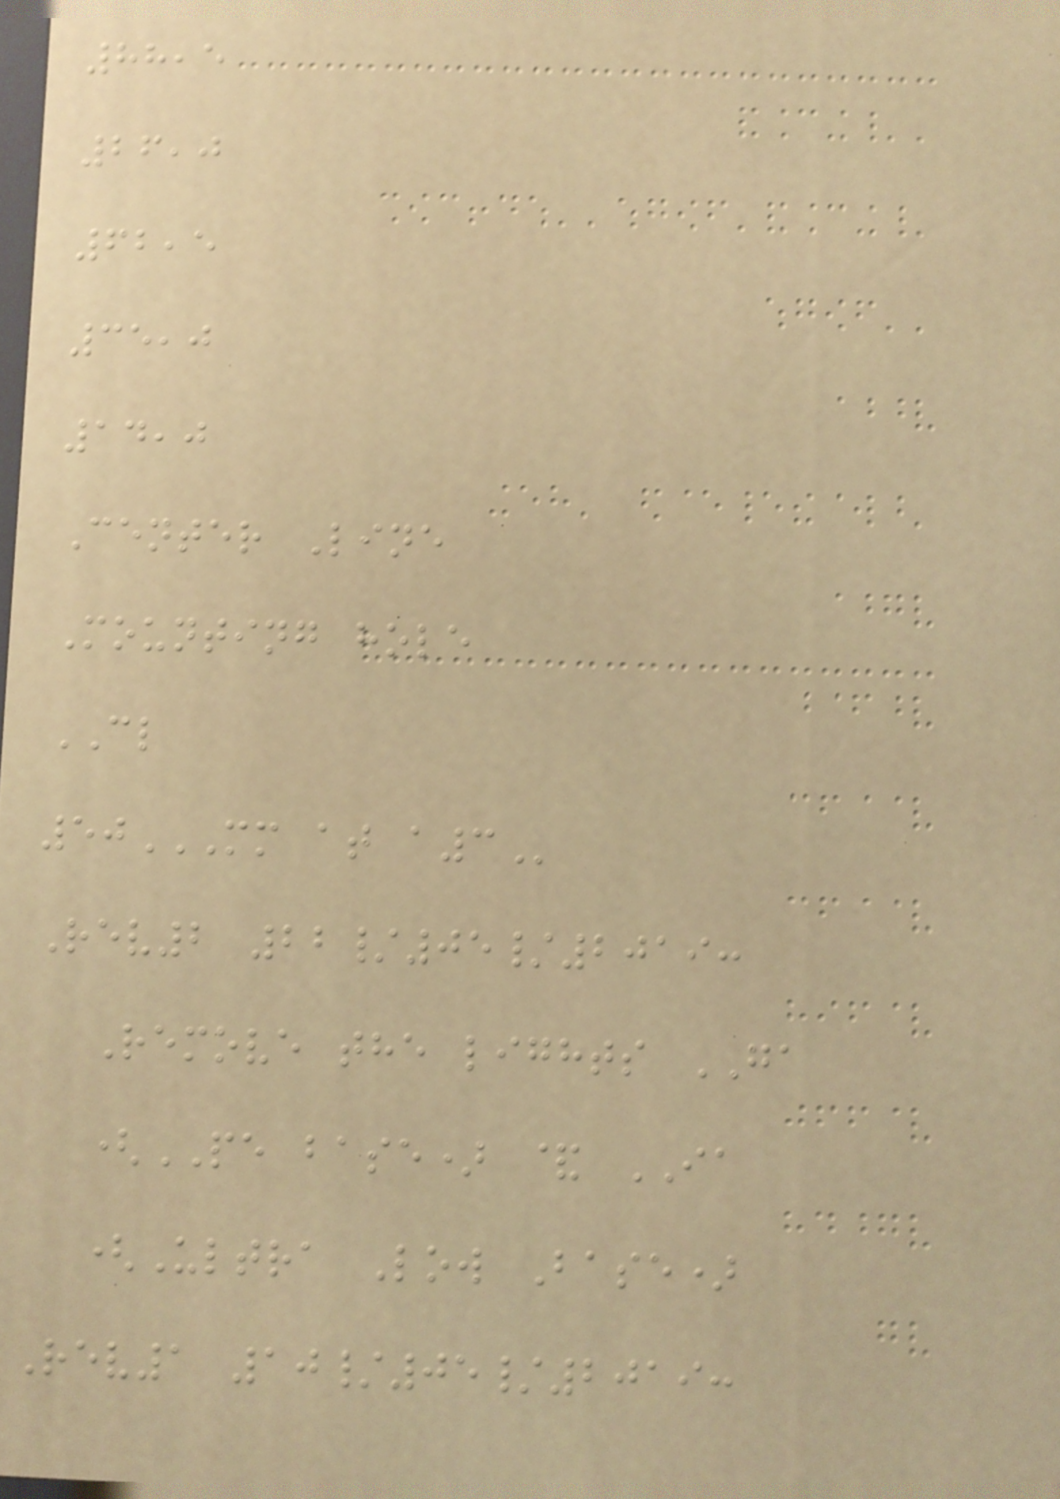88,5
26,0
62,5
35,0
14,0
Center Line
Mounting hole
CL
50MM AT A3
Rev2 22/05/2019:
Remove the lights GA
(PE base) & IA
(Ultra Low Base)
Rev1 10/05/2019:
